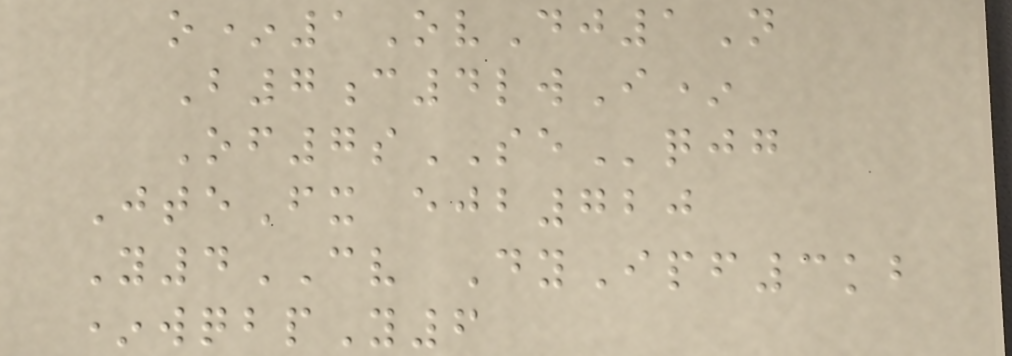o*1OvDj1N
B7c4lwI*
Of7sSEqjg
JteFx ejb720
Y4CV DyIpf3kb
*wqbpY6
